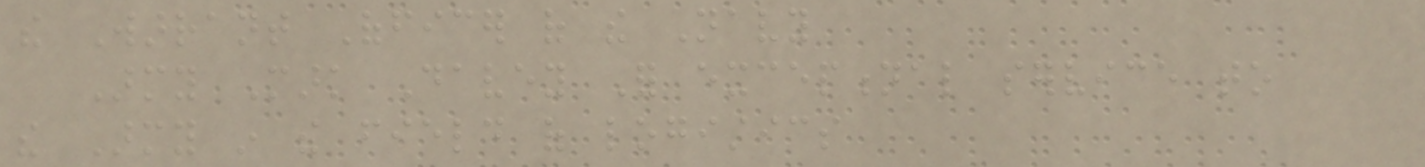the Warrant Officer of the Navy
Army Mark Davey For exceptional service to
the Army in the field of logistics
